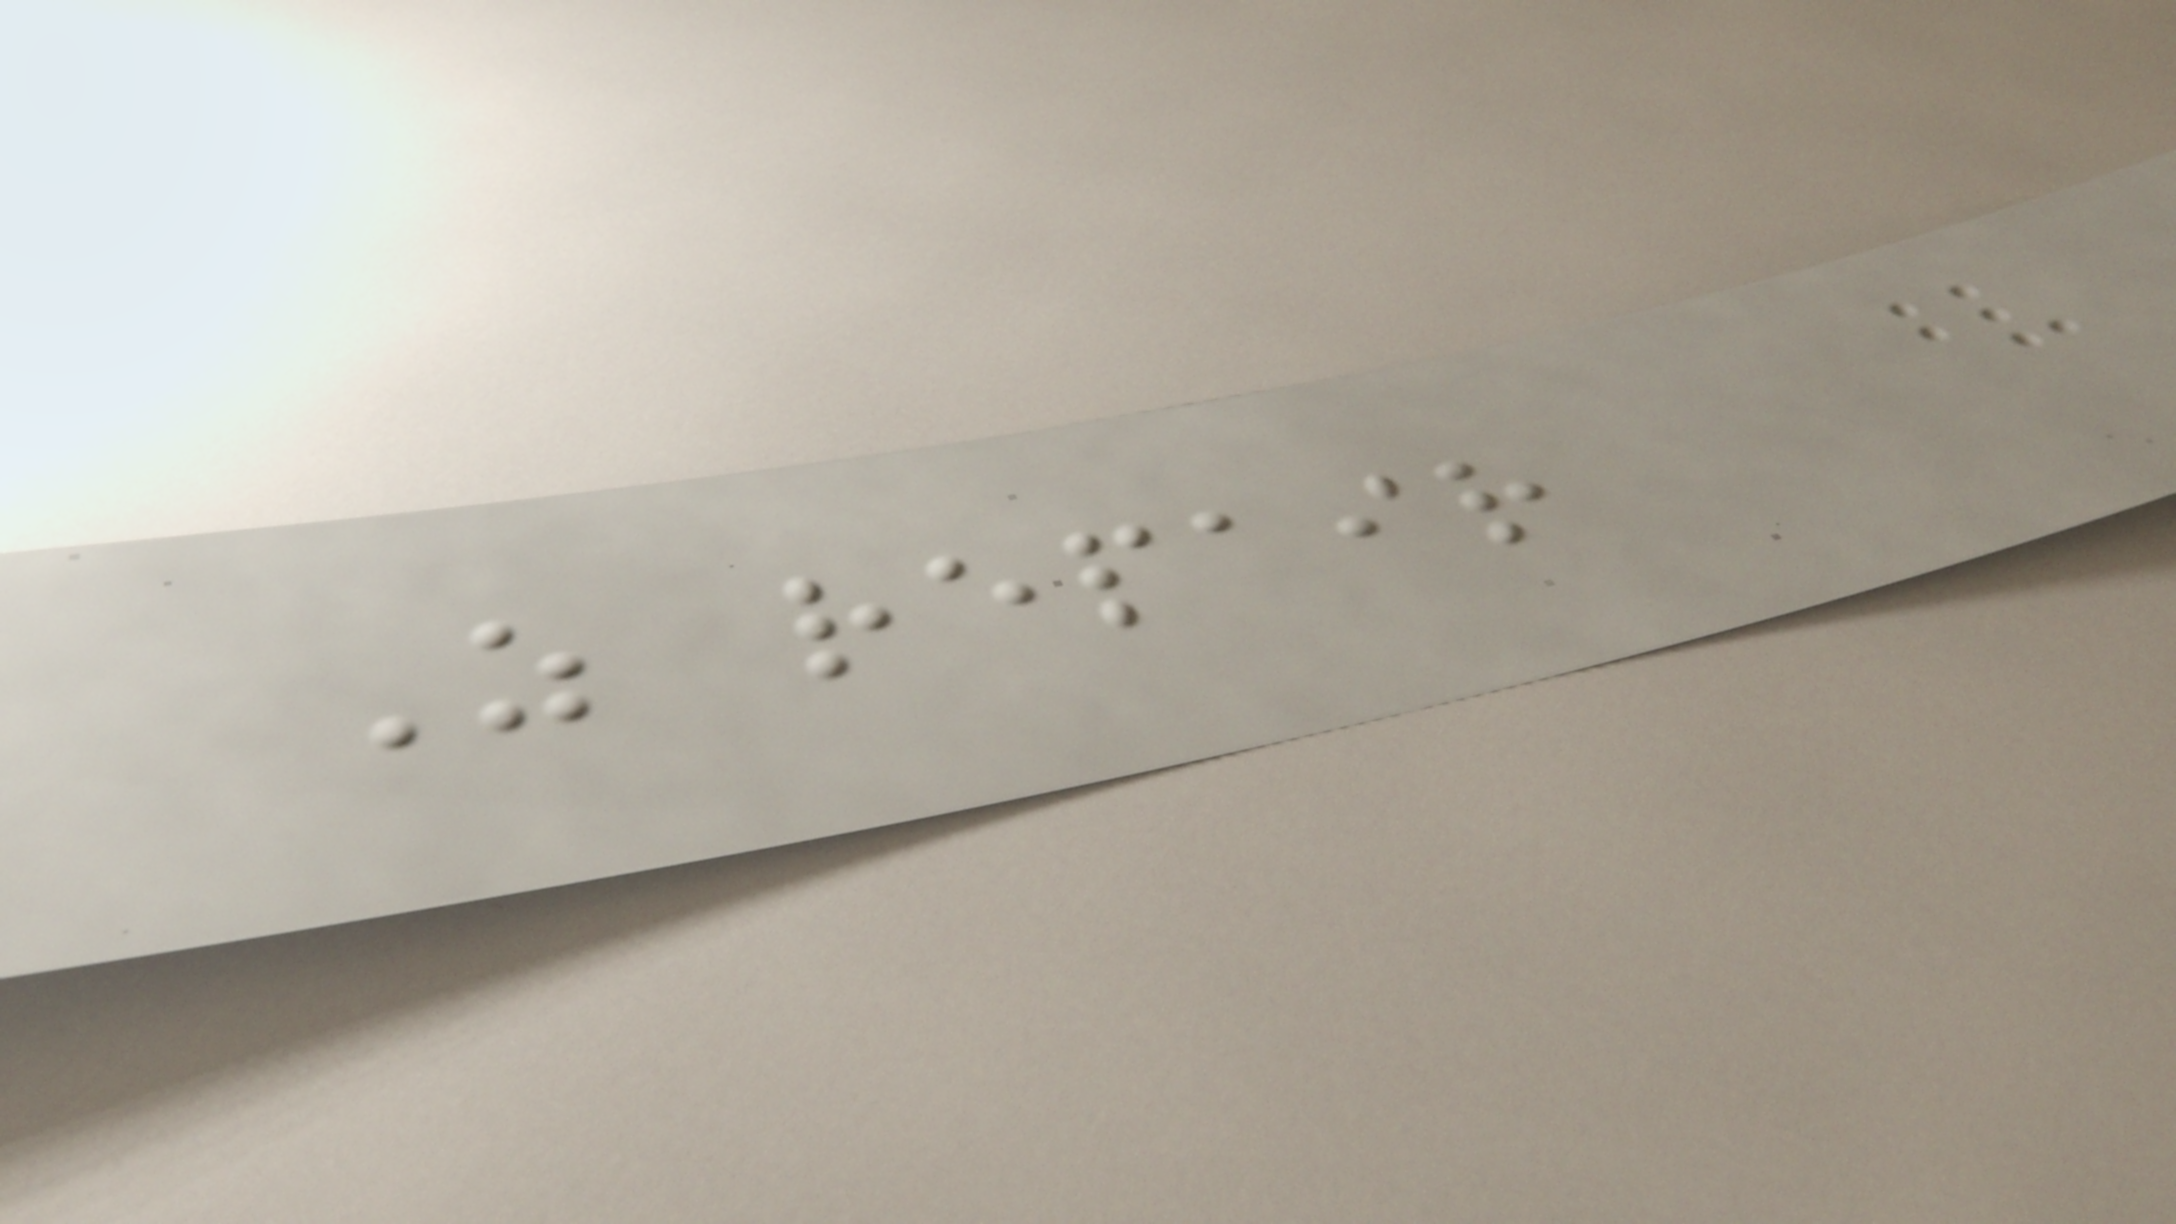As repair
